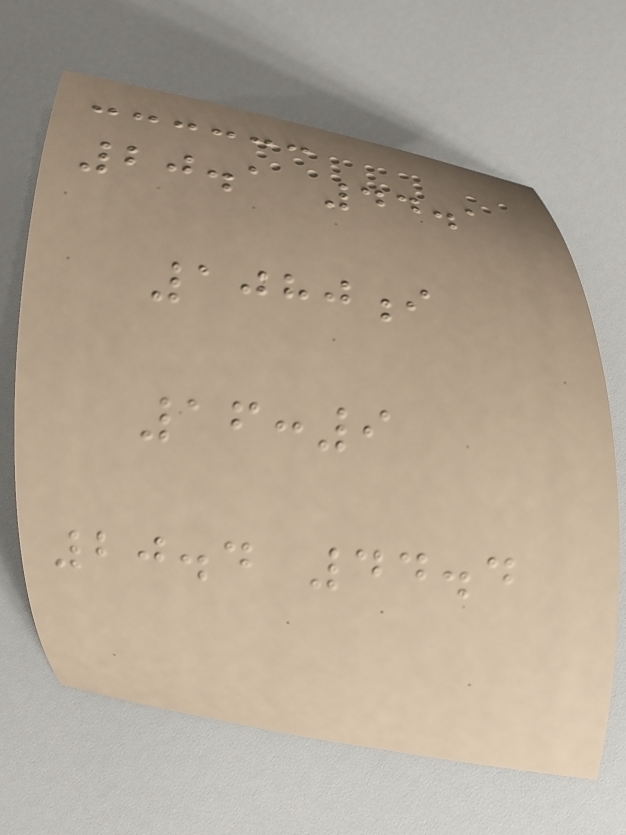20.1 44.1
1080i
16:9
20.4 44.4
